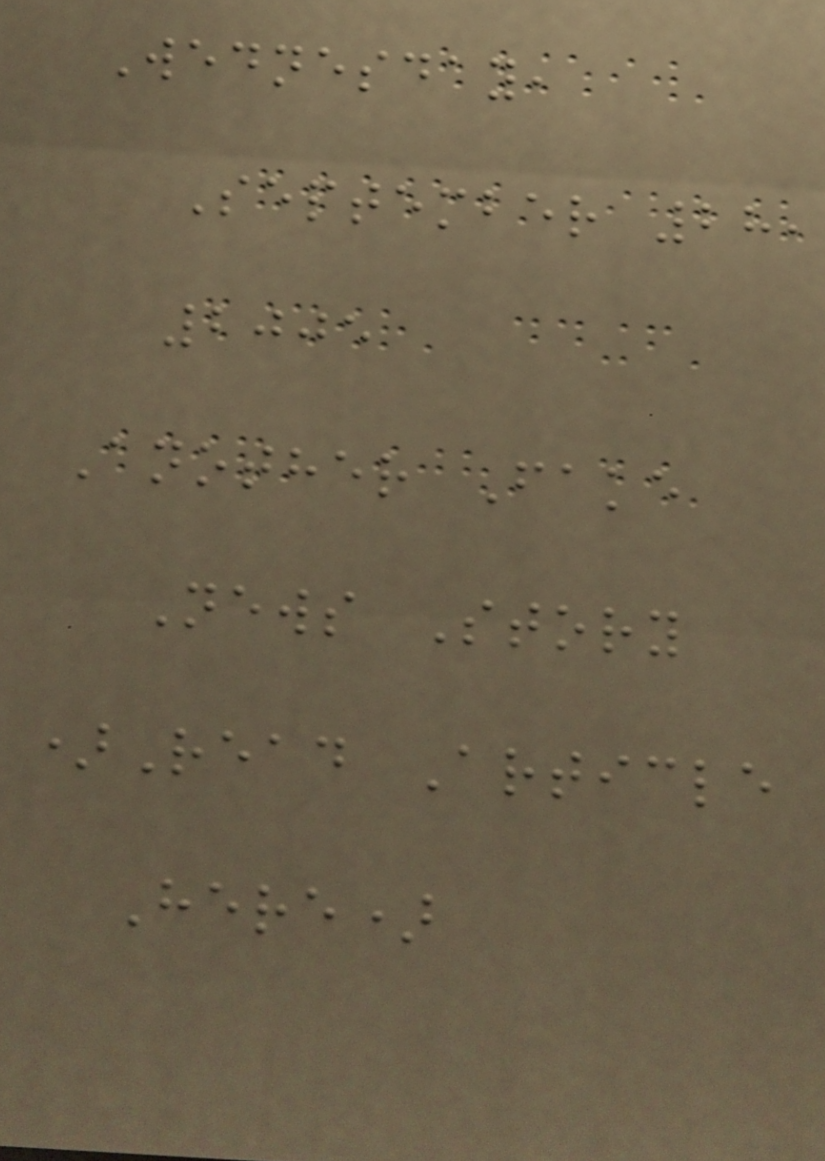Wednesday,
September 28,
2005
Another Fake
News Story
)Read Article
Here)
